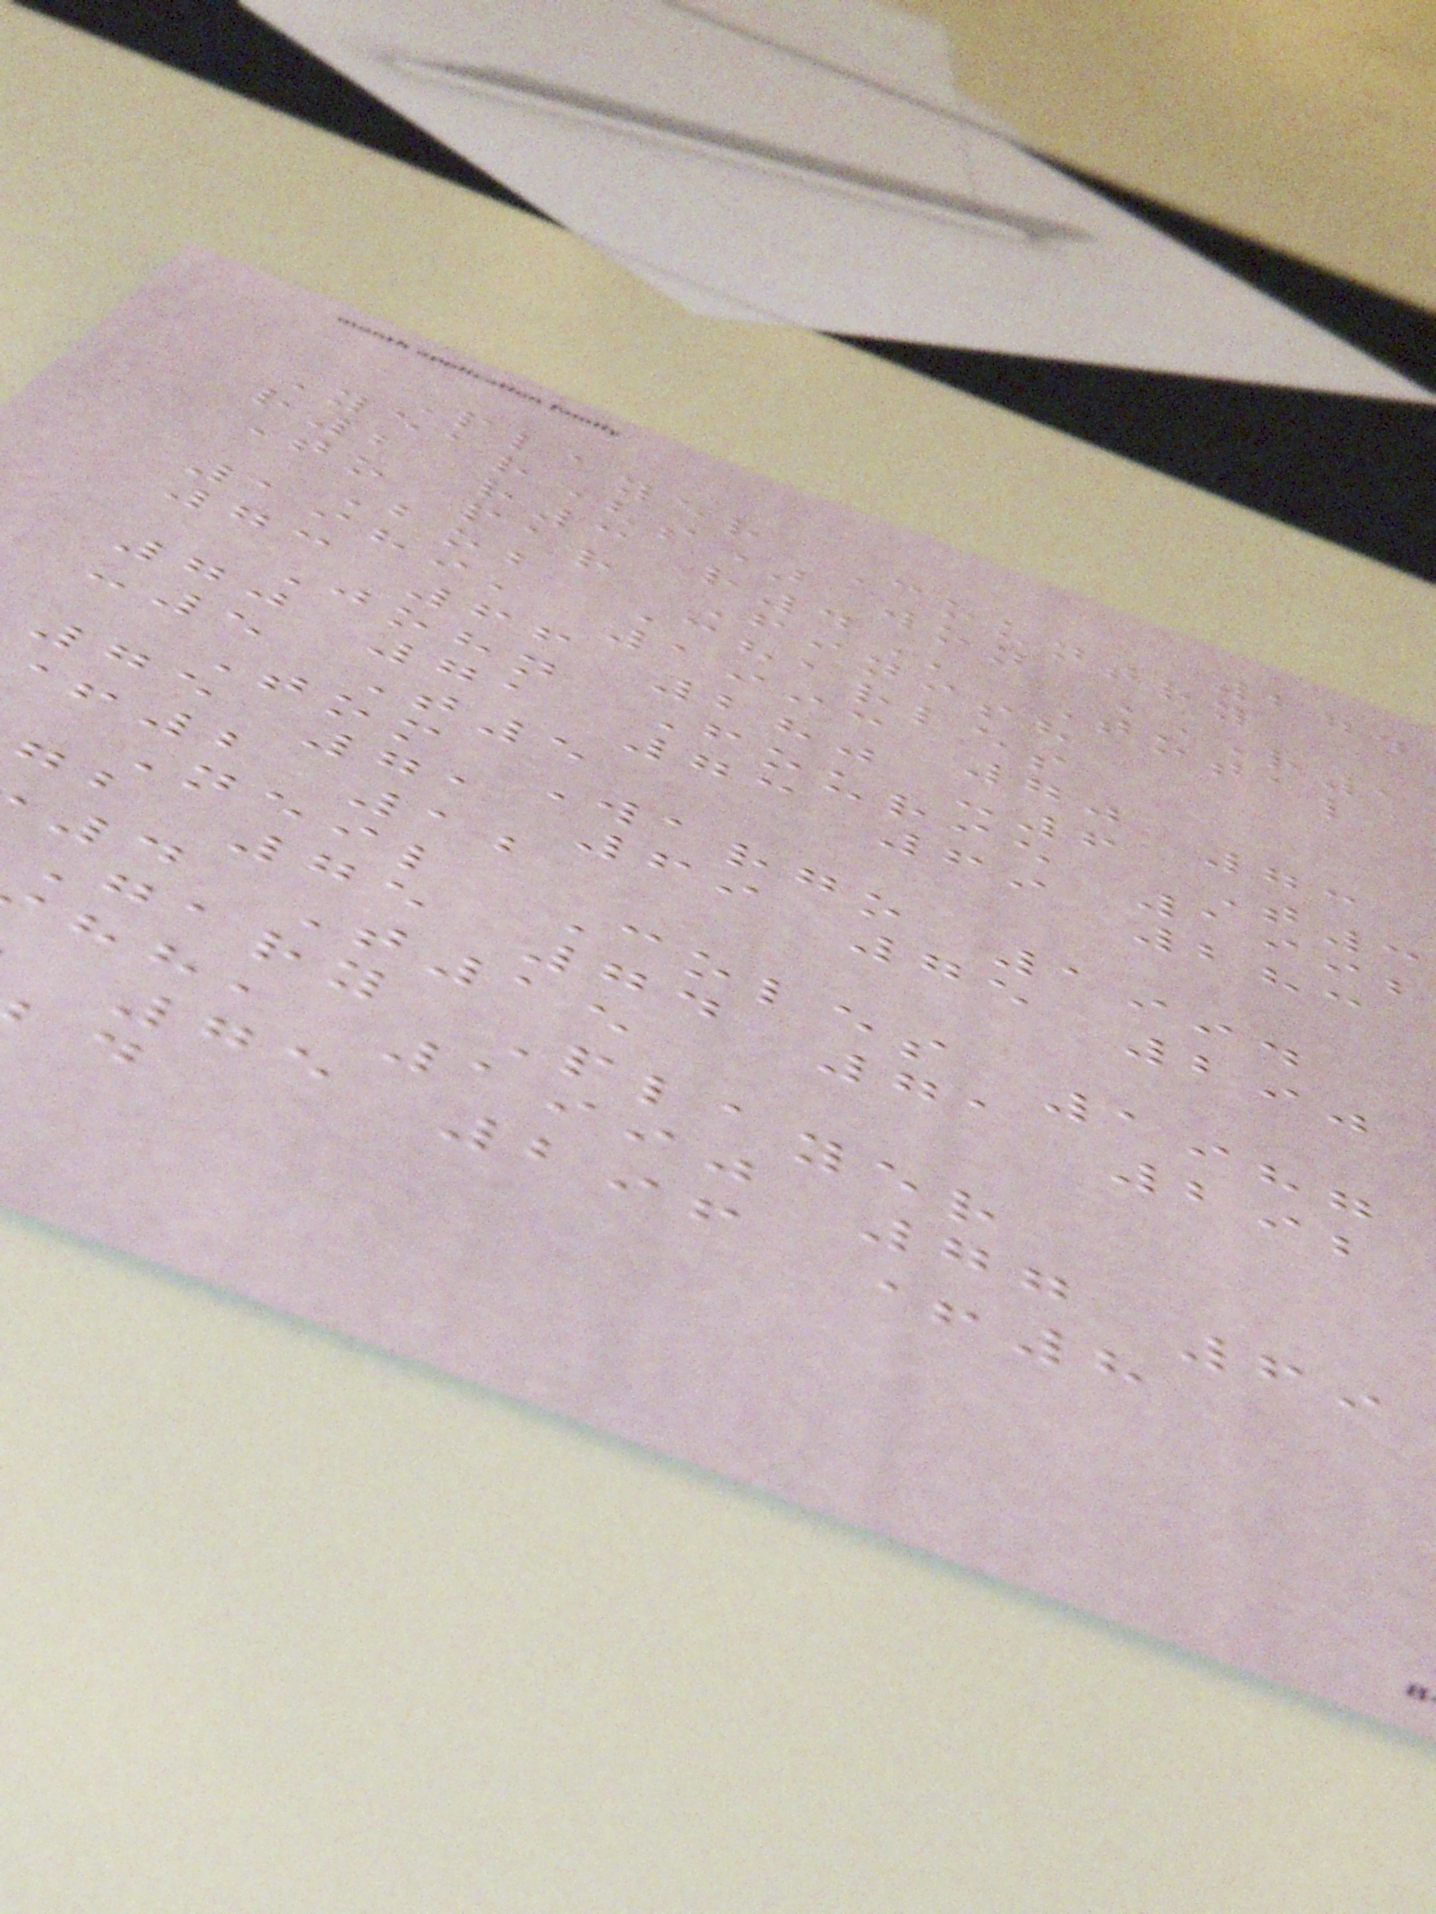274
Player Country
Year(s) won R1
r2 r3
To par Finish
Bob Charles
1989, 1993 70 73
73 66 280 -6 T3
John Fourie 1992
70 71 73 69 283
-5 T5
Tom Wargo 1994
75 71 69 75 290
2 12
Neil Coles 1987
gb 75 74 71 292
4 T15
Gary Player
hh, 1990 77 69
75 296 +8
